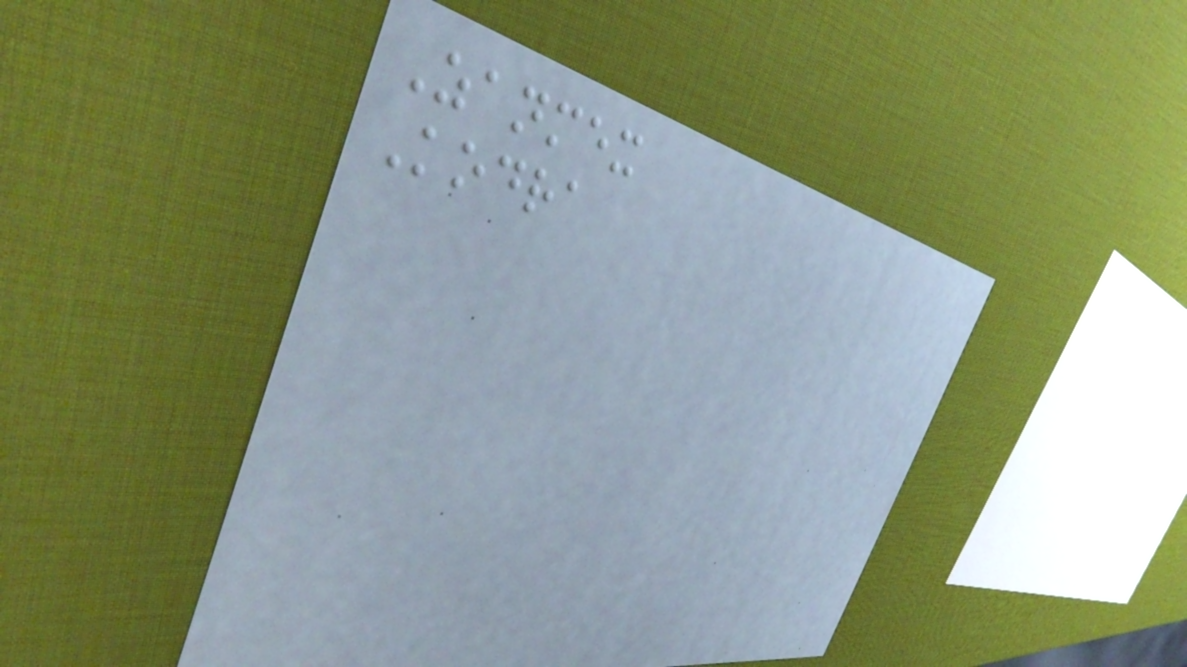Zanmex
Kodra
